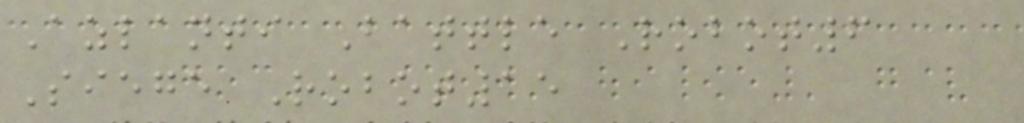Azlanti Battle Robot6
Siege Robot15
